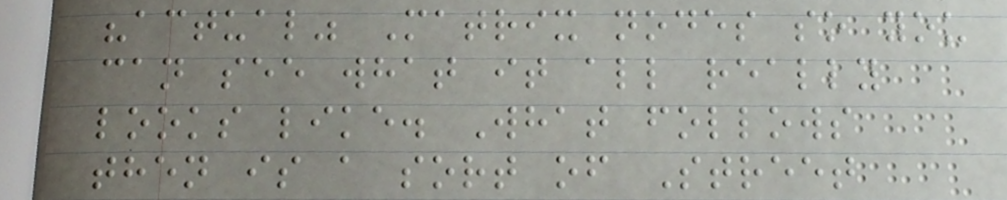"actual" Matrix nodes so you
can see what it all really
looks like. What follows
then is a sort of Street
